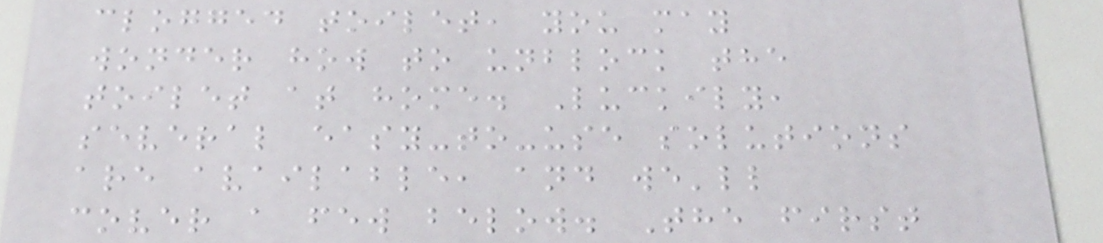clogged toilet, you may
wonder how to unblock the
toilet at home. Luckily,
several easy-to-use solutions
are available, and we'll
cover a few below. The first
